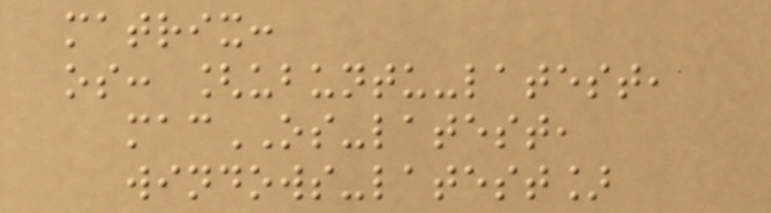matrix:
os: [ubuntu-latest,
macOS-latest,
windows-latest]
